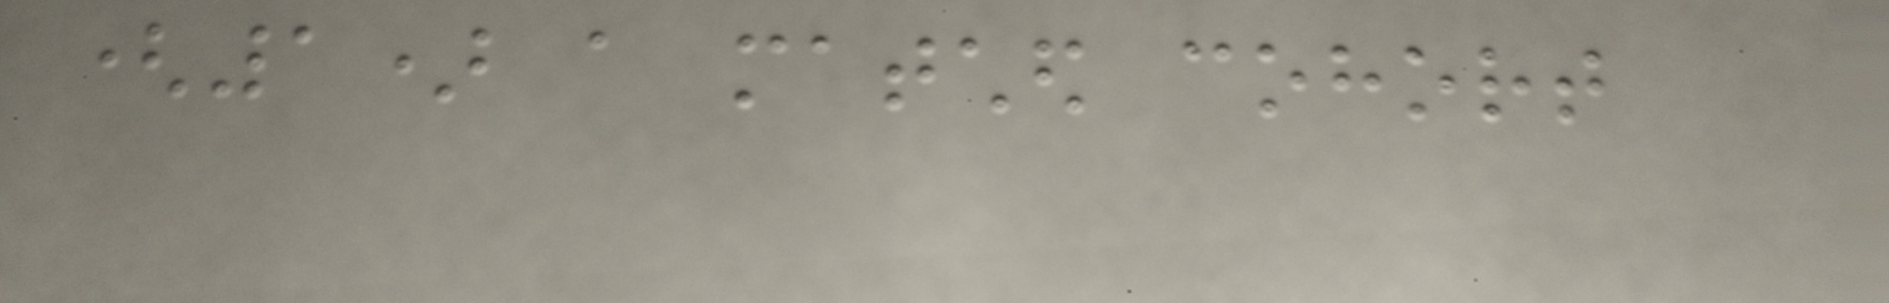(1) a matched cohort
